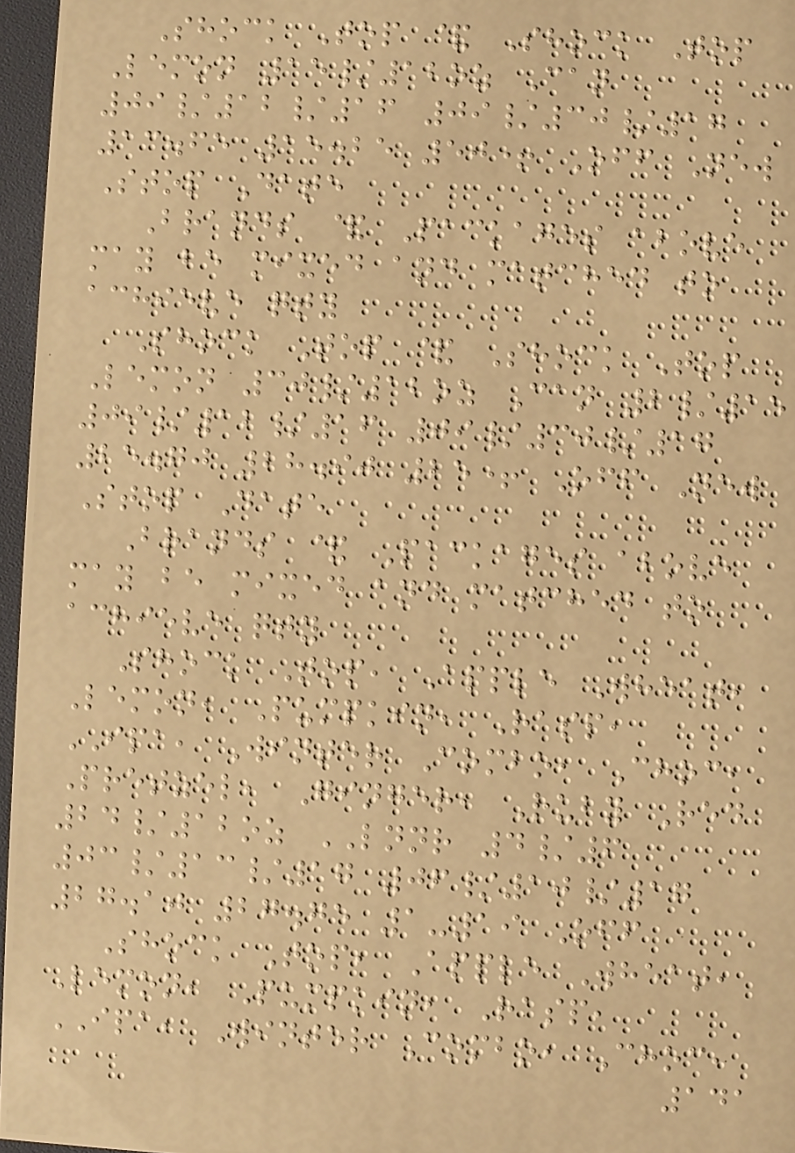Shock Top & Shock Top
Lemon 15/12oz Can
09/12/16 09/30/17
13.65 15.25 50+ Off New
Stop Date
Brands & Packages above
may be mixed and matched to
achieve qty
Shock Top & Shock Top
Lemon 30/12oz Can 2/15
09/12/16 09/30/17
25.70 28.90 25+ Off New
Stop Date
Brands & Packages above
may be mixed and matched to
achieve qty
Shock Top, Apple Wheat,
Lemon, Pumpkin, Rasp,
IPA, Winter Combo, Choc,
Pretzel, Ginger, Ruby Red
24/12oz LNNR 4/6
03/13/17 06/10/17
27.10 27.75 1-19 Off
Shock Top, Apple Wheat,
Lemon, Pumpkin, Rasp,
IPA, Winter Combo, Choc,
141
